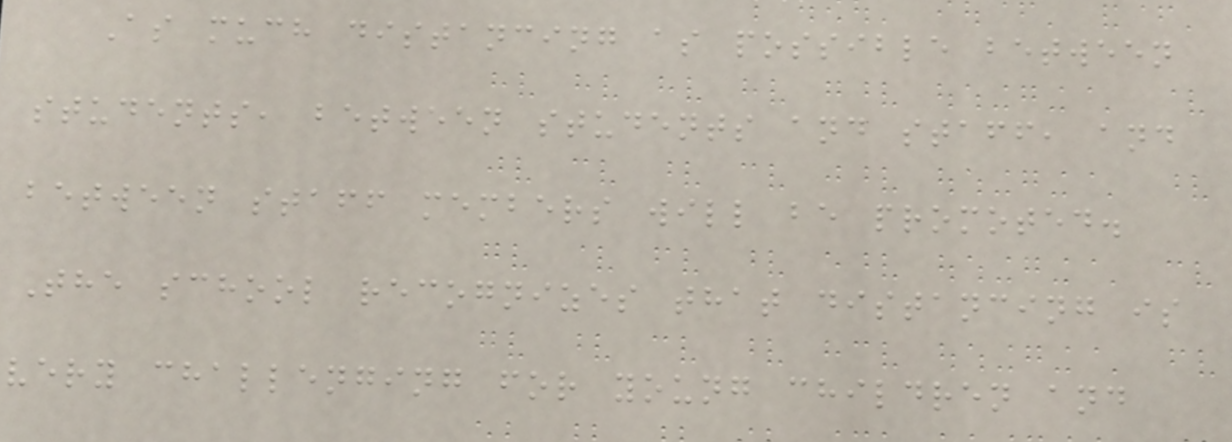As much distancing as possible between
students, between students and staff, and
between staff members will be promoted.
The school recognizes that distancing is
very challenging for young children and
